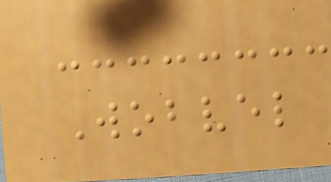Wobvel
